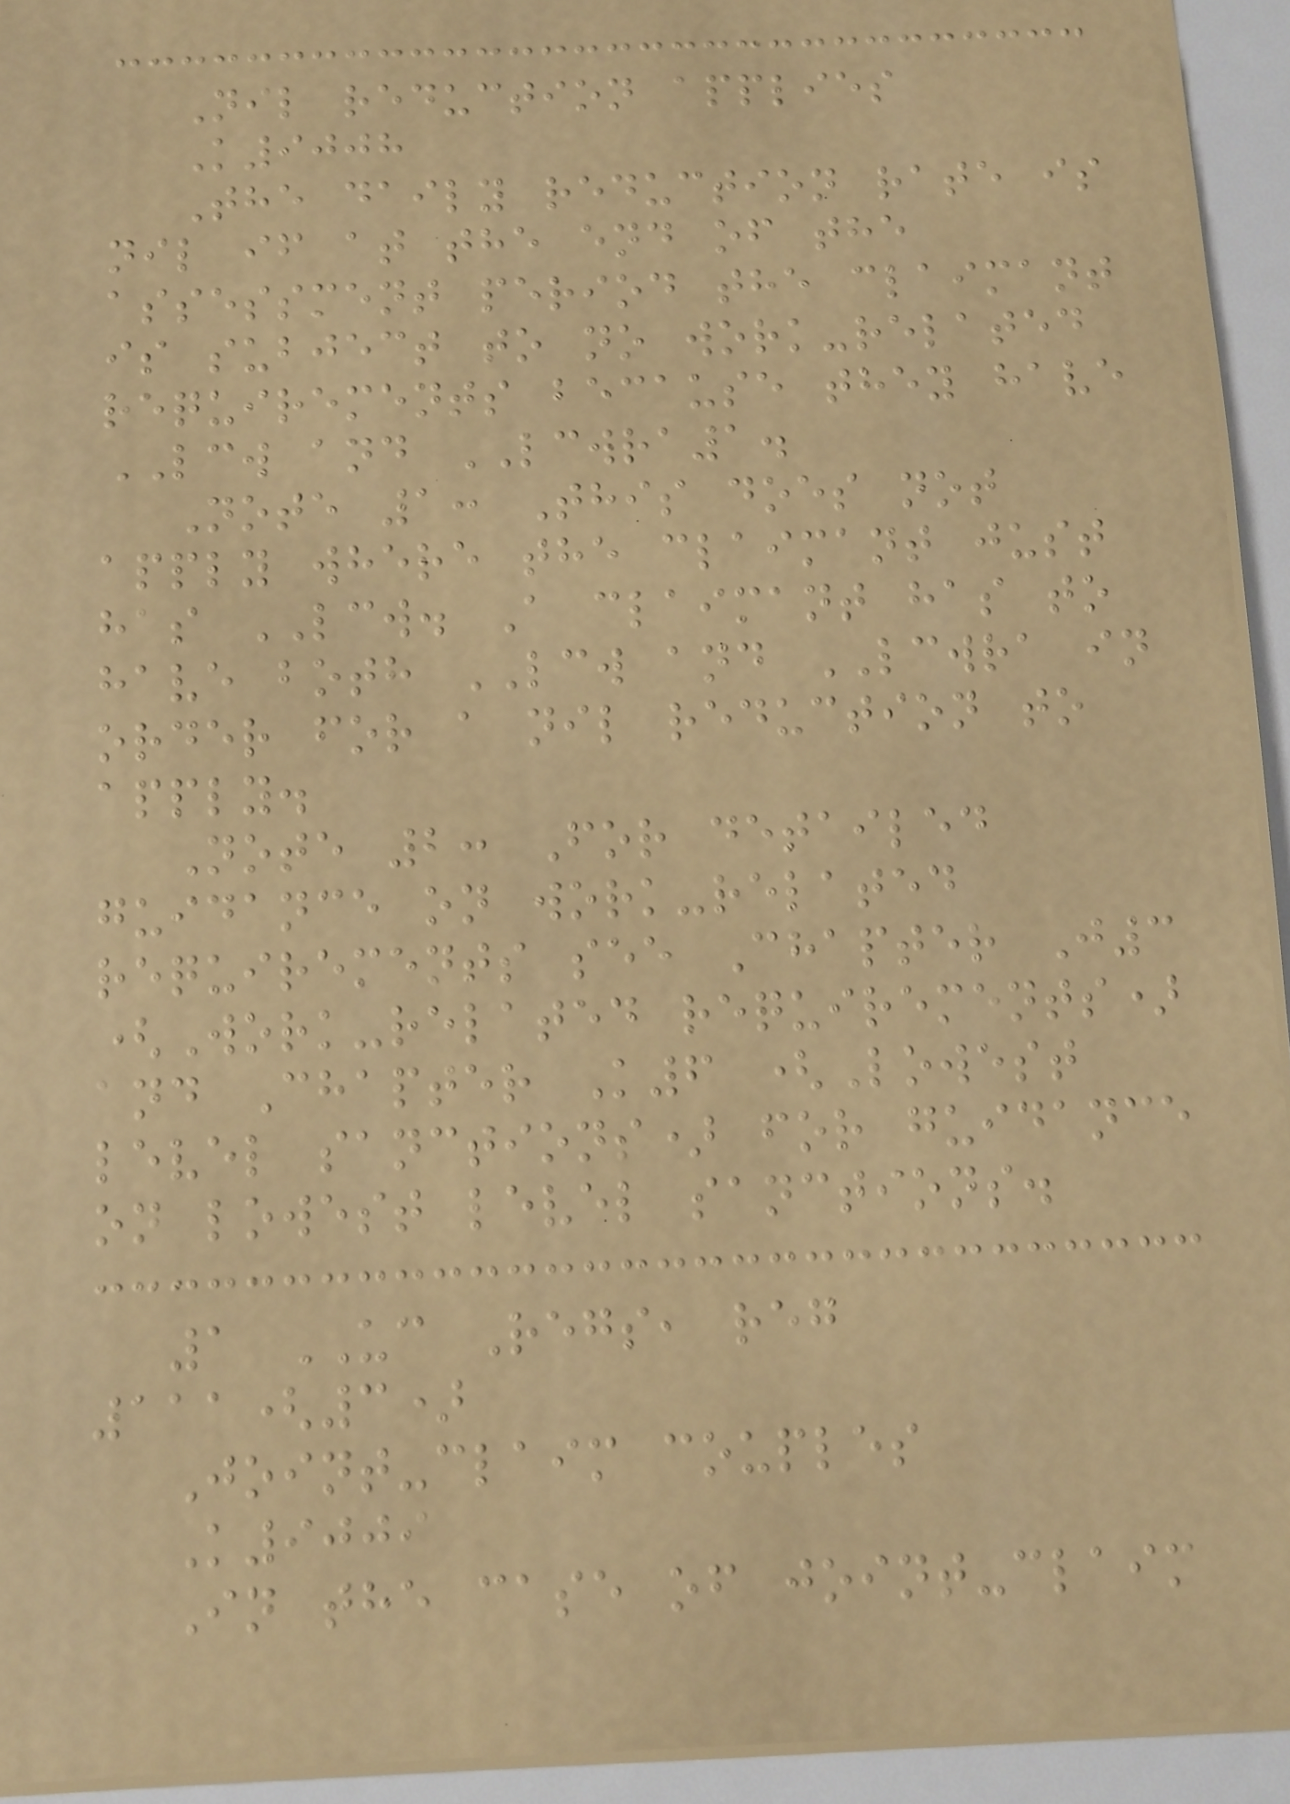Nil reduction applies
K9008
The daily reduction rate is
nil if at the end of the
assessment period the claimant
is subject to no work-related
requirements because they have
LCW and LCWRA1.
Note 1: This does not
apply where the claimant just
has LCW. A claimant has to
have both LCW and LCWRA in
order for a nil reduction to
apply.
Note 2: For detailed
guidance on work-related
requirements see Chapter J3
(Work-related requirements)
and Chapter K6 (Lowest
level sanctions) for guidance
on lowest level sanctions.
1 UC Regs, reg
111(3)
Joint-claim couples
K9009
In the case of joint-claim
